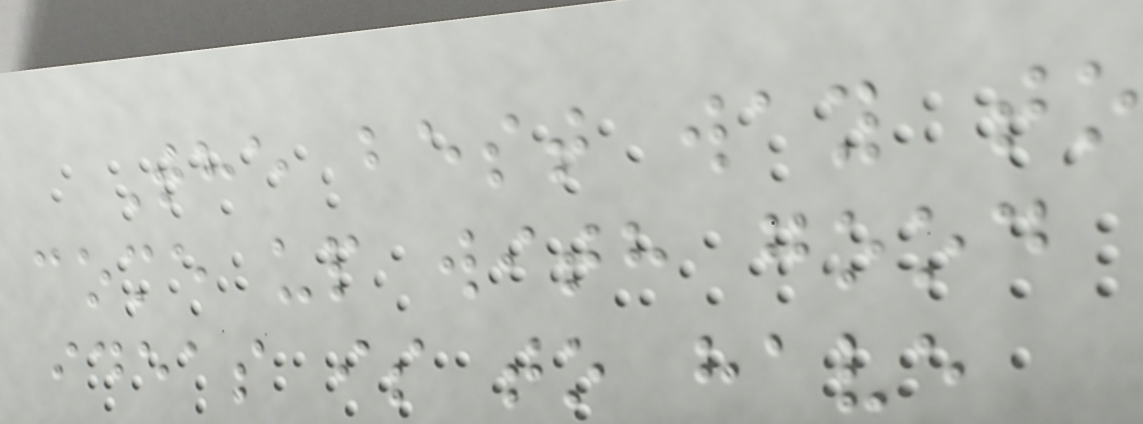The best way to
come up with good
ideas is to have
